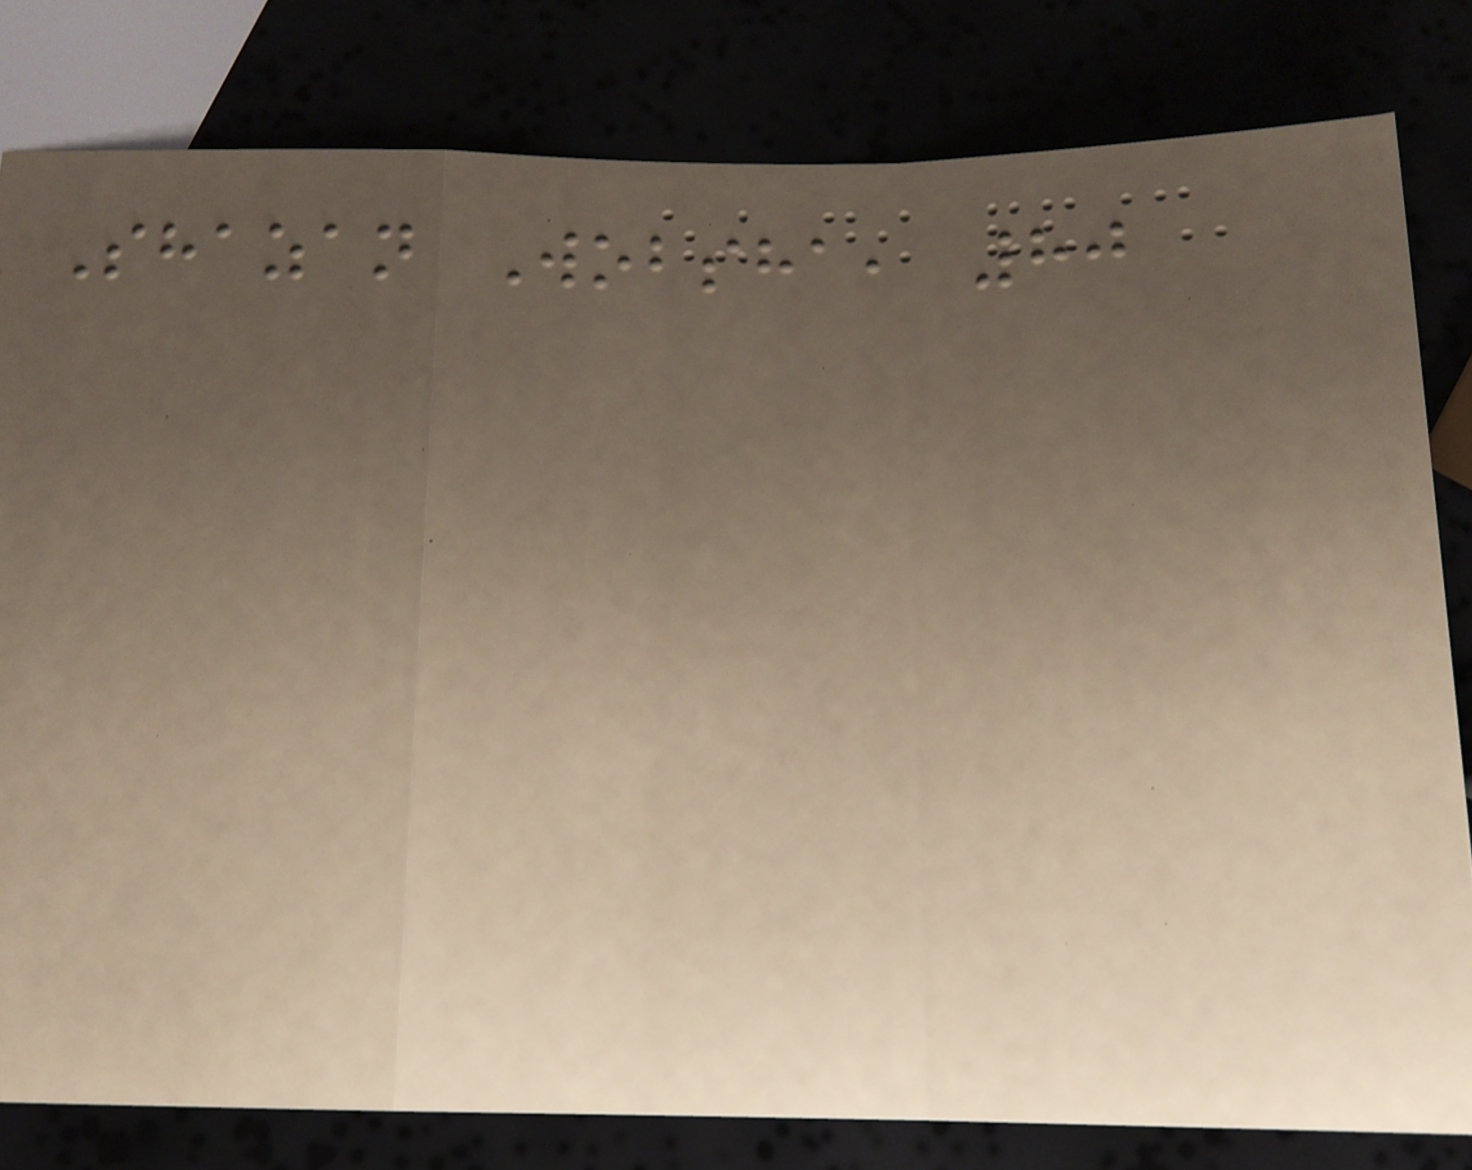Shazan Wobsha, 80
